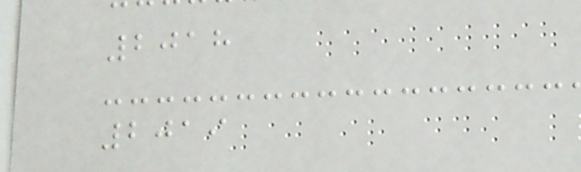2018
2019
